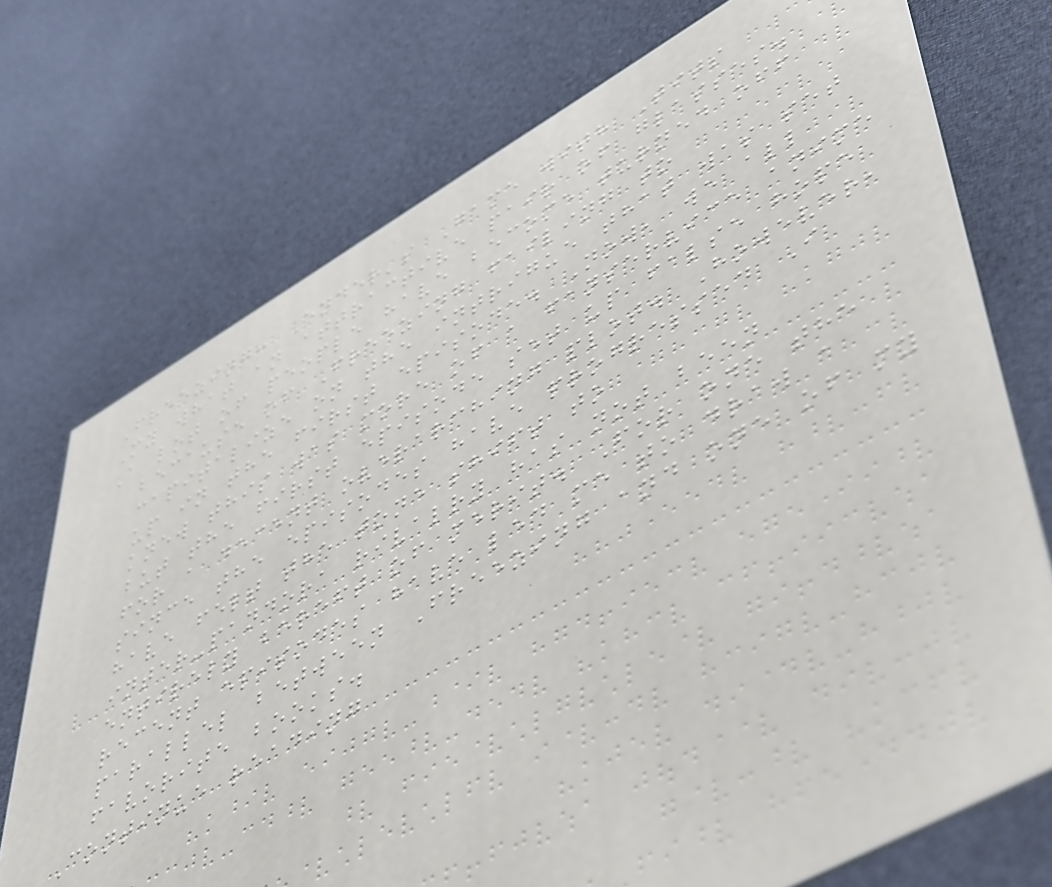Freezing: Ender's Game with Tits
My what an attractive pair of glasses.
A lot of people have become turned off
because of Freezing failing to
capitalize on the intrigue that was set
up in the first episode. Now, we all
knew this was more of a fanservice anime
but the first episode set up false hope
for a decent overarching plot. However,
since the episodes have progressed I
have felt the tone shift to
inter-pandora rivalry has not been
entirely bereft of merit. For one the
recent episodes have led me to draw a
parallel between Freezing and one of my
favorite books.
Continue reading
